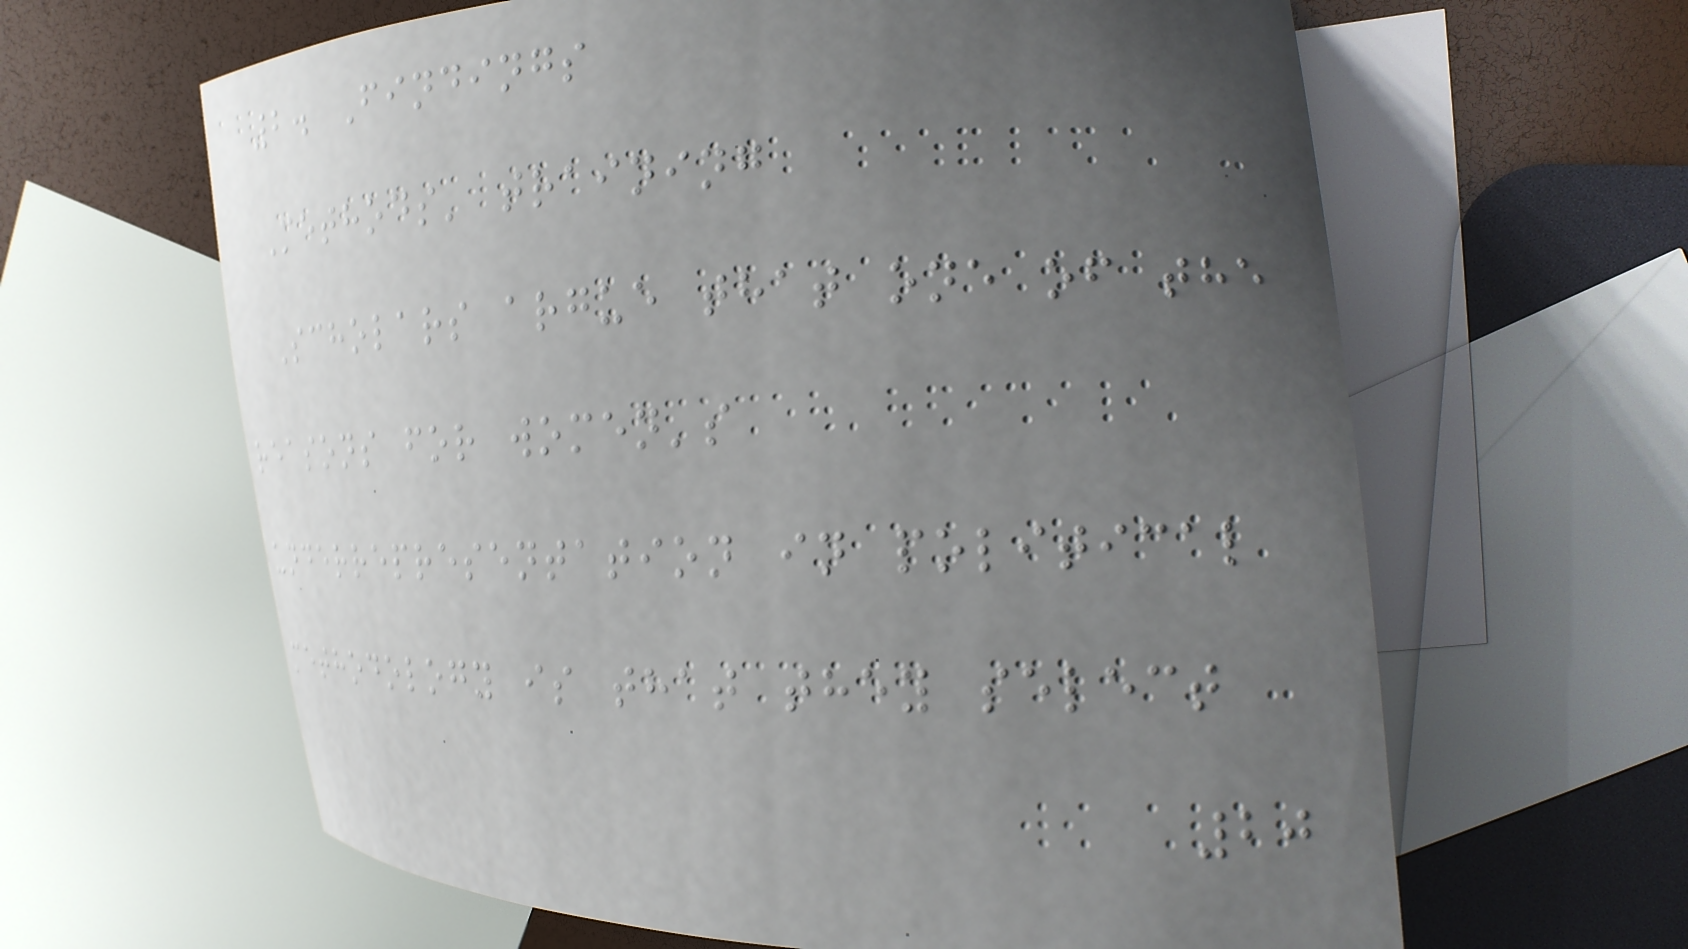2. Findings
Methods' training
Scholars argue that one of the
reasons for women's
underrepresentation in political
methodology is that they select
20
